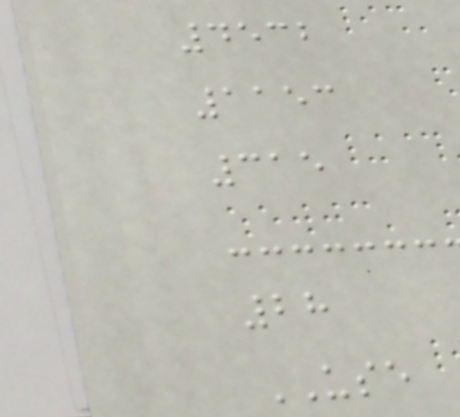4532
1153
315
28
USE
